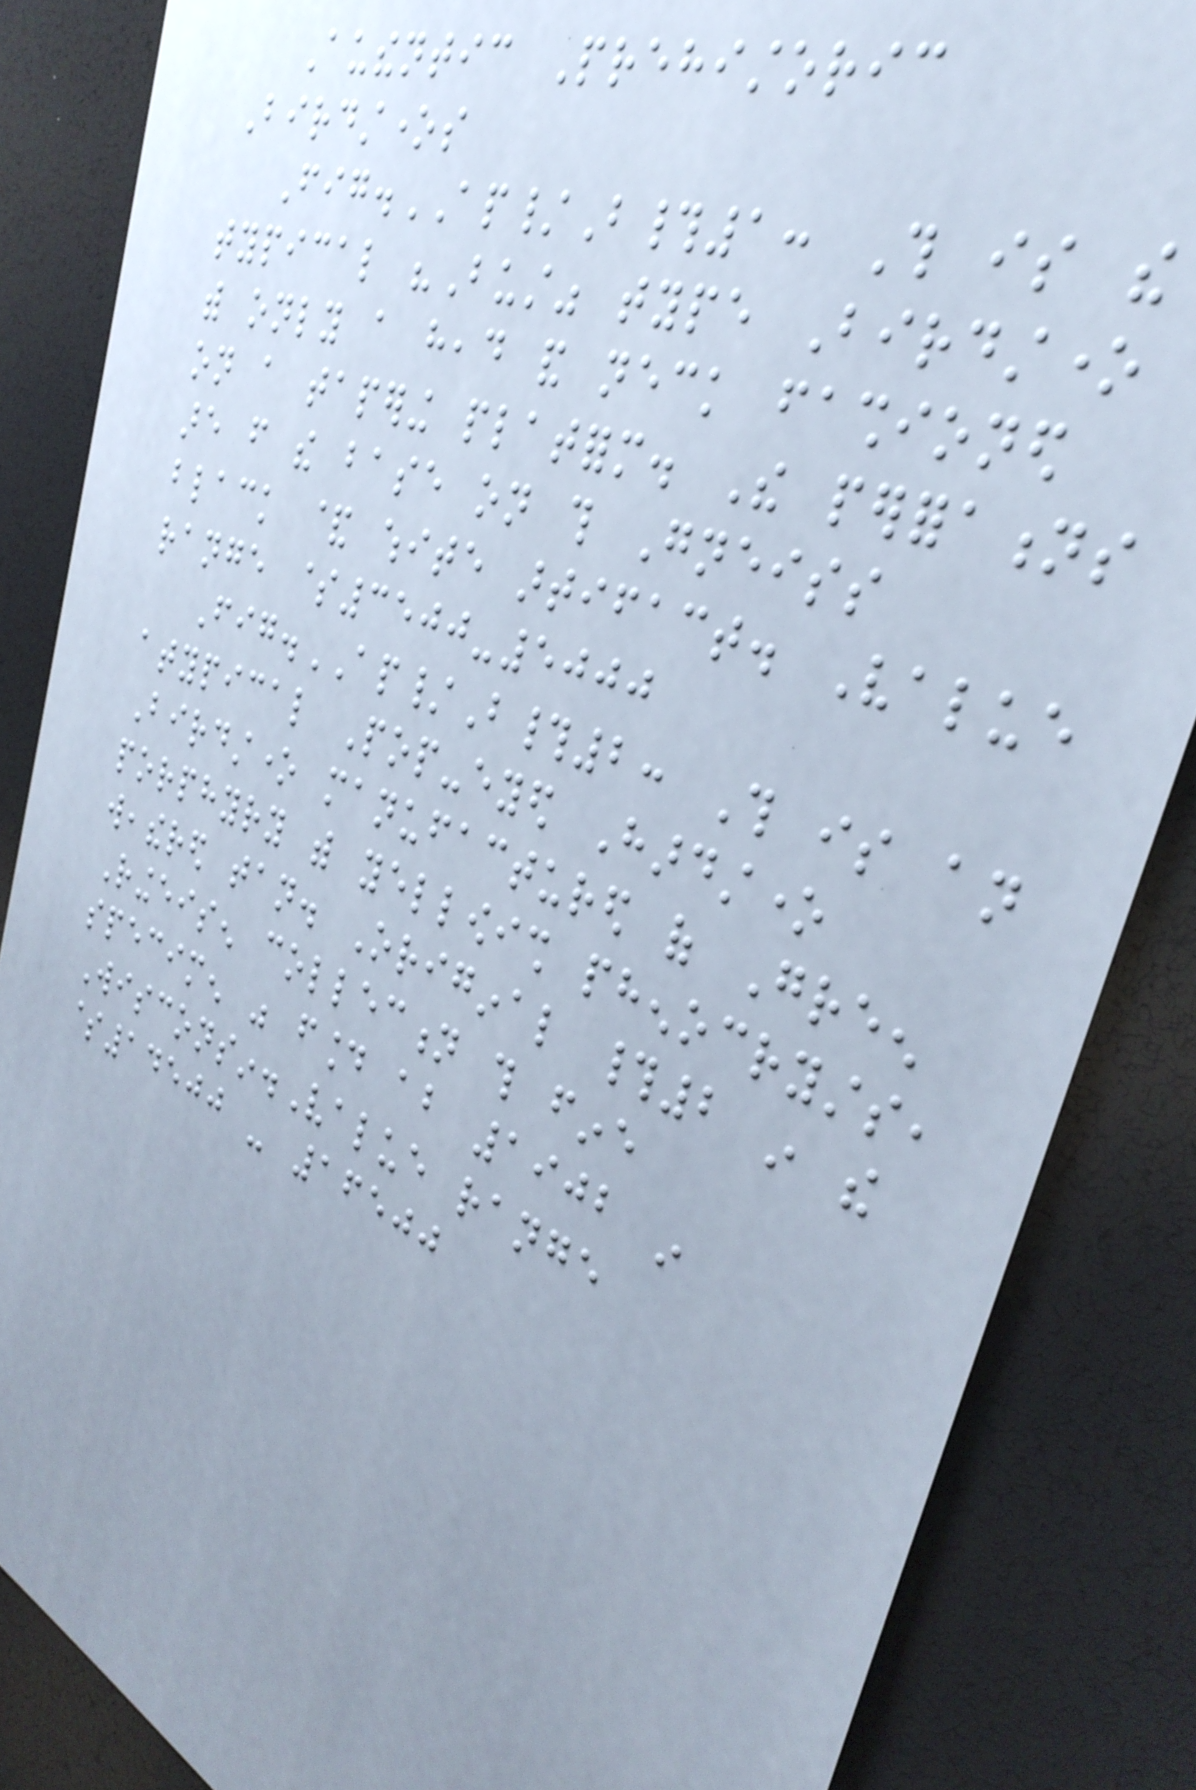Authentic Prehistoric
Birdstones
Fig.AP/B#1: This is the
typical "Bust" type Birdstone
with only a head and neck fashioned
on a tapering platform. The perforations
are from the base on this Gneiss
black & white artifact. Value
range $3500-5000
Fig.AP/B#2: This is an
atypical Pop-eyed Hardstone
Birdstone manufactured of Green
porphyry with yellowish phenocrysts,
weathered tan. Original #2 in the
Ringeisen collection this fine
specimen was found about 1902 in
Wisconsin.Value range
$14500 - 16500
